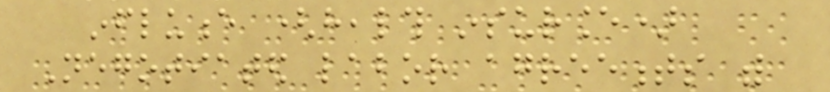influence (health insurance)
Negotiated labor agreements with
